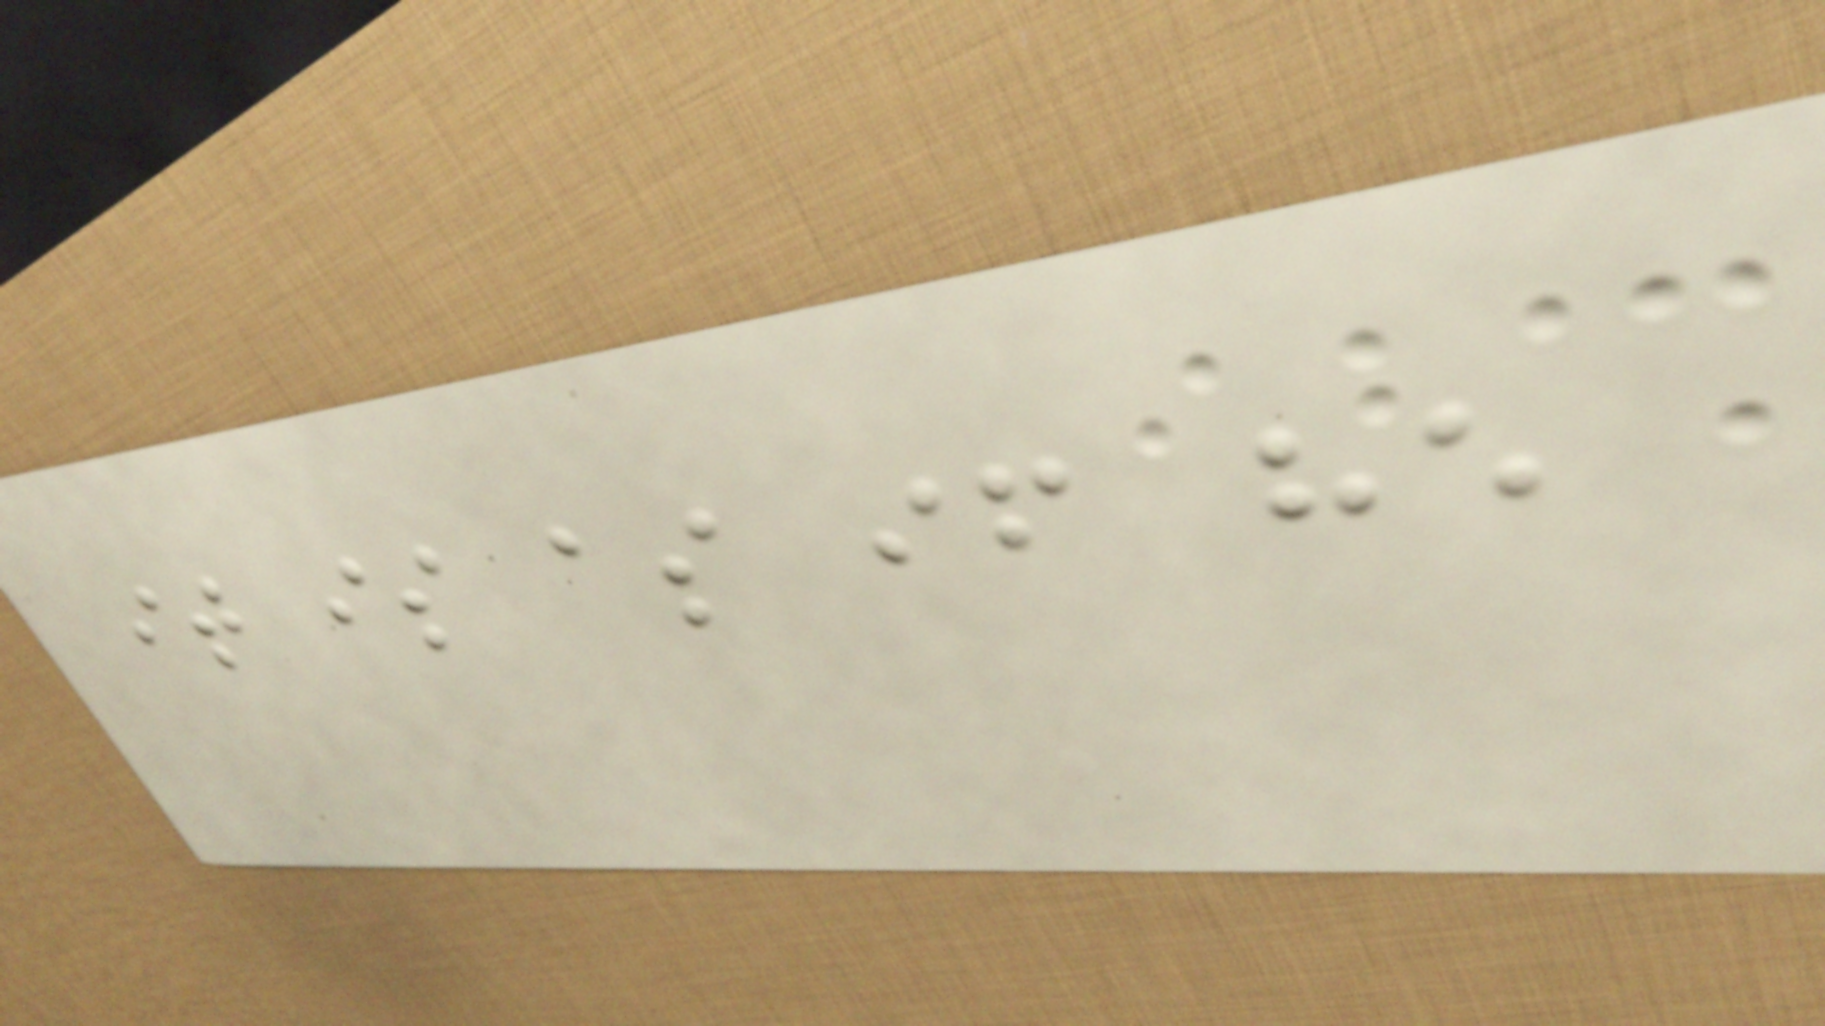it is as if he
